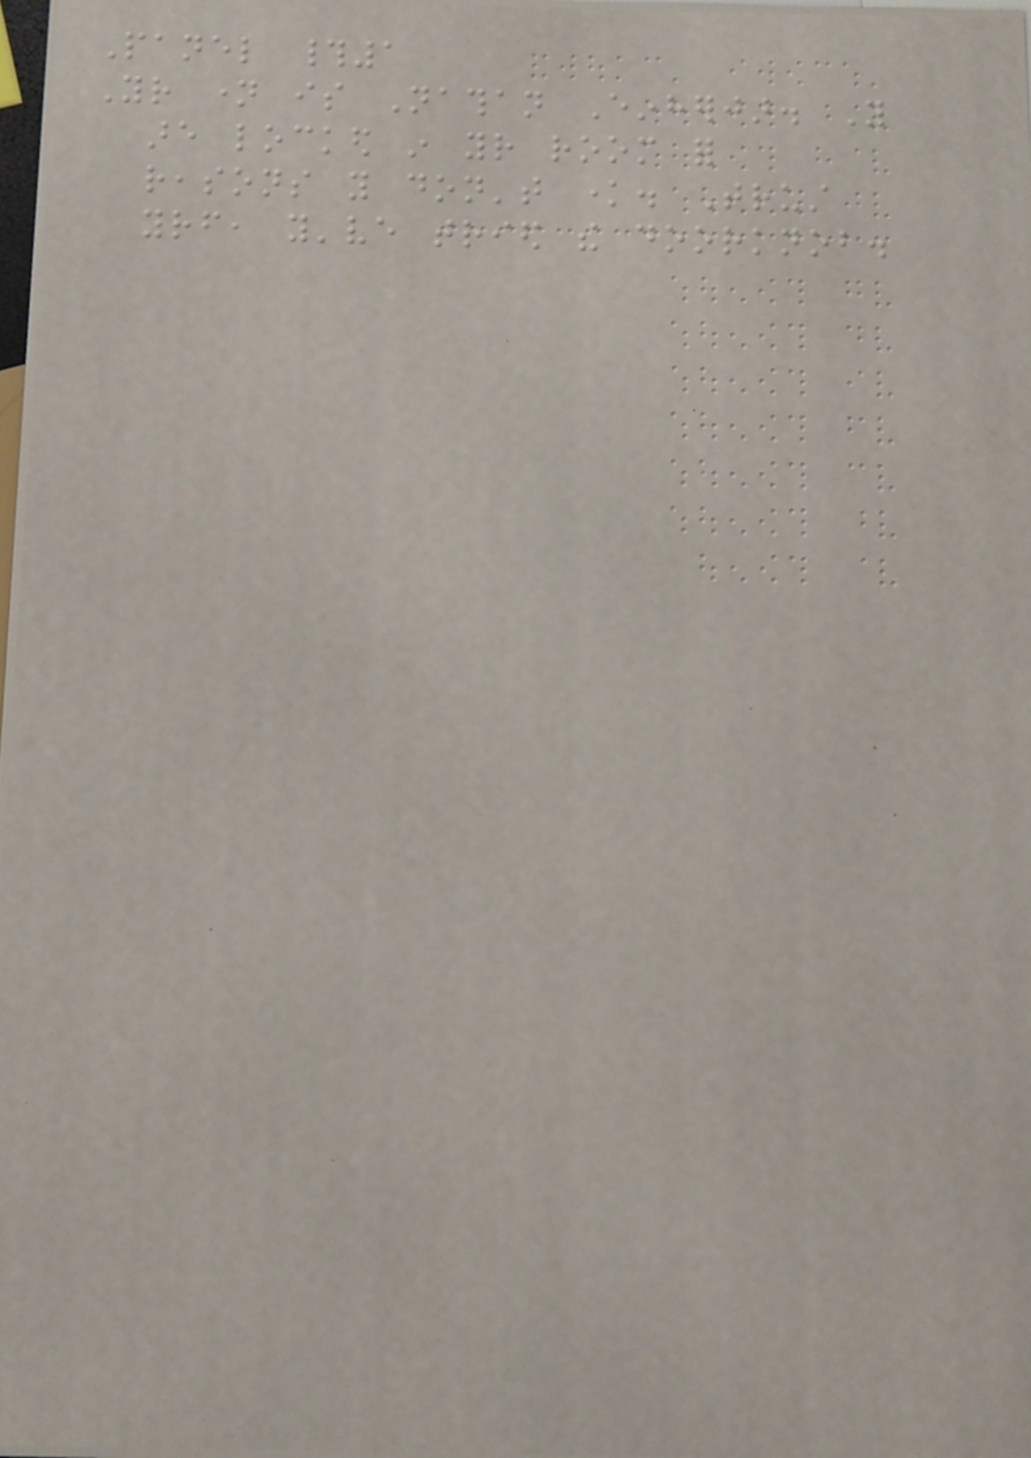Panel #1
Your name is Nathan Einherjar. You
are locked in your room for
reasons you don't know. Trust
yourself, you've tried the doorknob.
